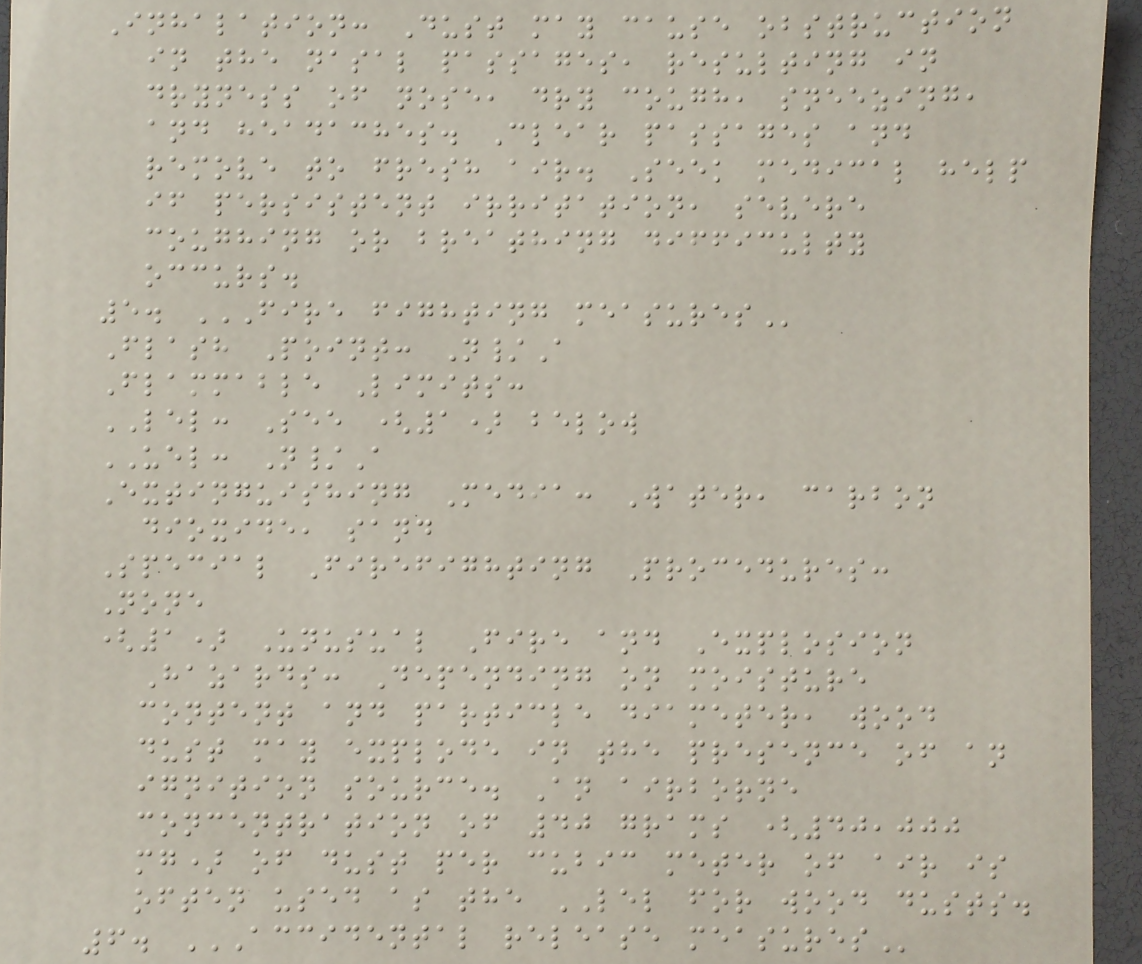Inhalation: Dust may cause obstruction
in the nasal passages, resulting in
dryness of nose, dry cough, sneezing,
and headaches. Clear passages and
remove to fresh air. Seek medical help
if persistent irritation, severe
coughing or breathing difficulty
occurs.
5. FIRE FIGHTING MEASURES
Flash Point: N/A
Flammable Limits:
LEL: See (1) below
UEL: N/A
Extinguishing Media: Water, carbon
dioxide, sand
Special Firefighting Procedures:
None
(1) Unusual Fire and Explosion
Hazards: Depending on moisture
content and particle diameter, wood
dust may explode in the presence of an
ignition source. An airborne
concentration of 40 grams (40,000
mg) of dust per cubic meter of air is
often used as the LEL for wood dusts.
6. ACCIDENTAL RELEASE MEASURES
